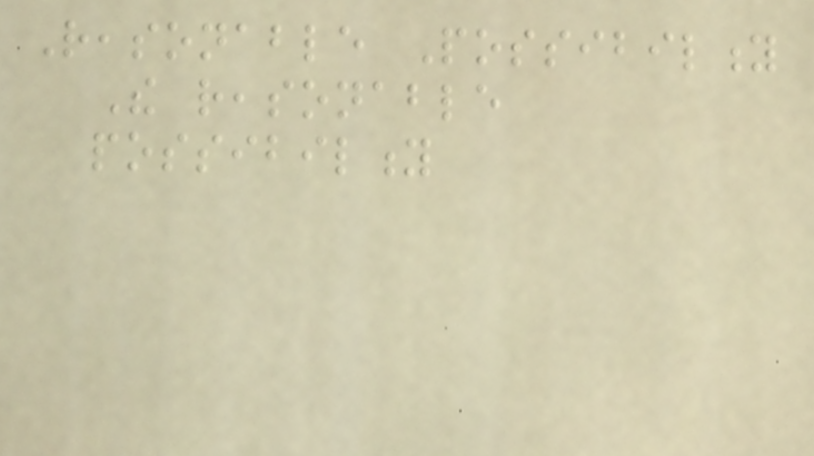Reasonable Possibility
The reasonable
possibility
